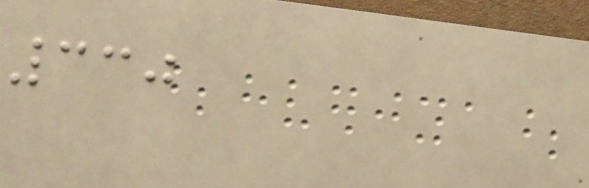330
